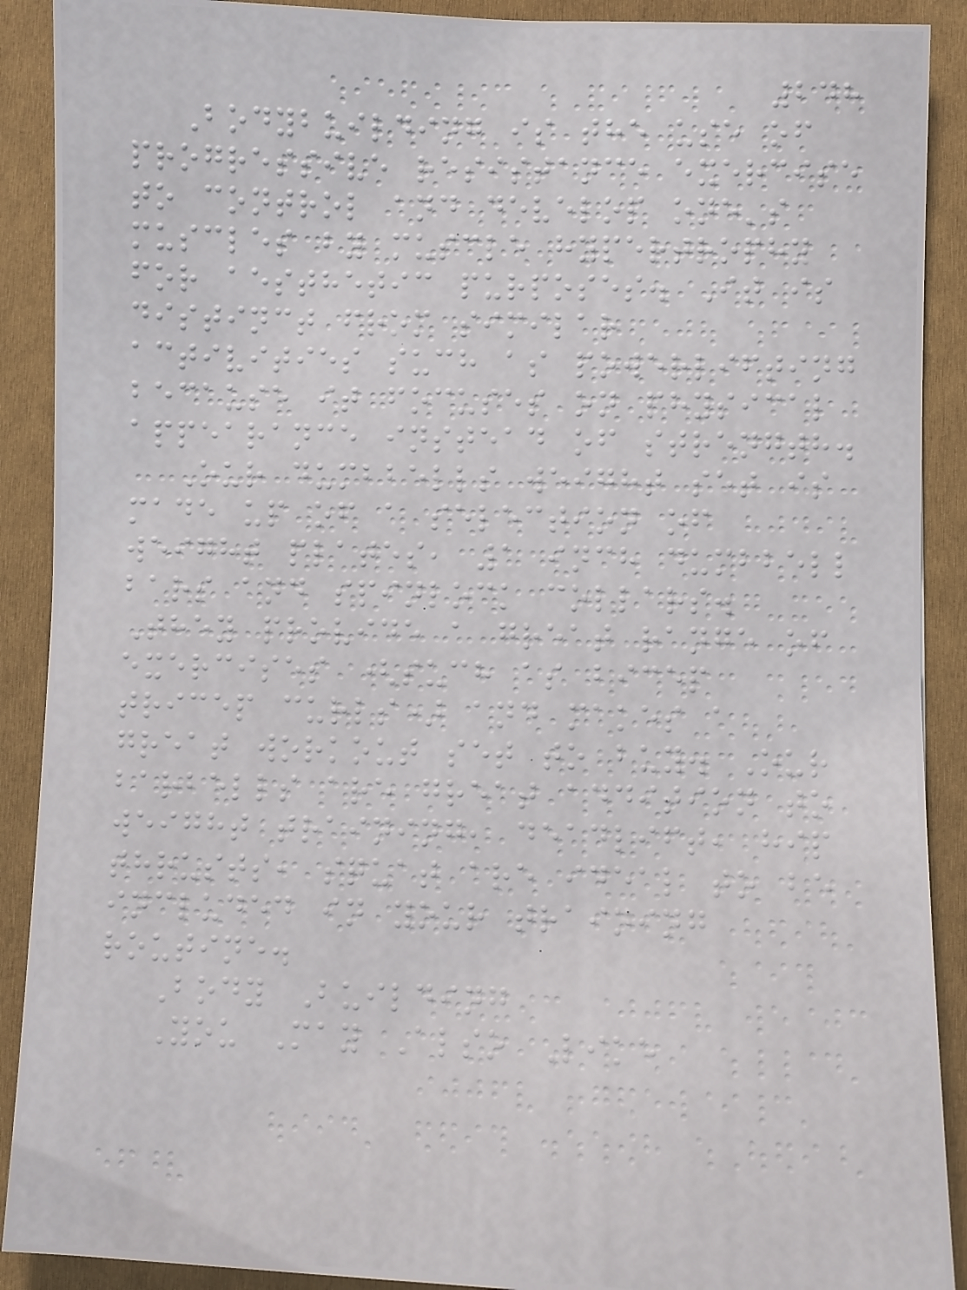248
Bodybuilding is the use of
progressive resistance exercise
to control and develop one's
muscles by muscle hypertrophy
for aesthetic purposes. It is
distinct from similar
activities such as powerlifting
because it focuses on physical
appearance instead of strength.
Our dumbbells weight set is
made up of a selection of
weight plates, 1 inch dumbbell
bars and spinlock collars.
They provide a great range of
exercises (such as bicep
tricep curls) and makes a
great workout set to buy. Our
barbells are great addition to
weight training, deadlift, hip
thrusts, squat are ideal to be
included in your training
routine.
Body Building
You May Also Like
